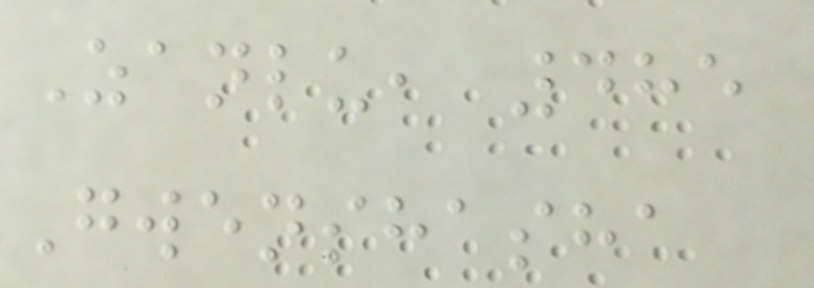Zanlu, 485
Gwenshasha
